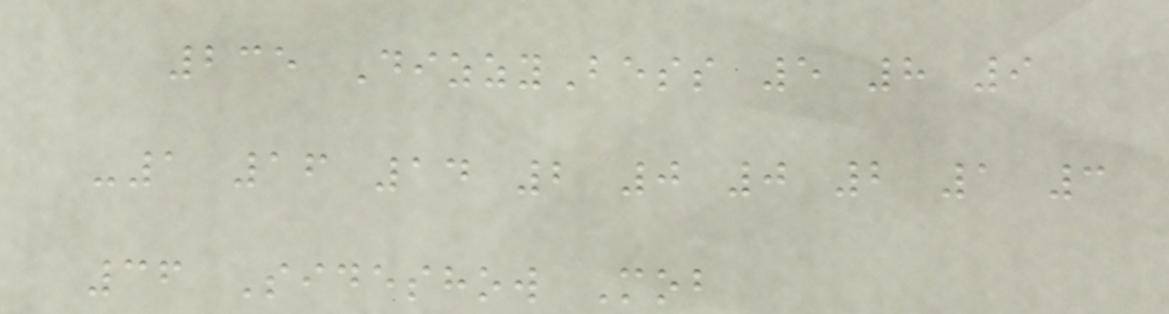235 DizzyBess 5 8 9
-1 16 14 2 0 0 2 1 3
36 Sideshow Mob
